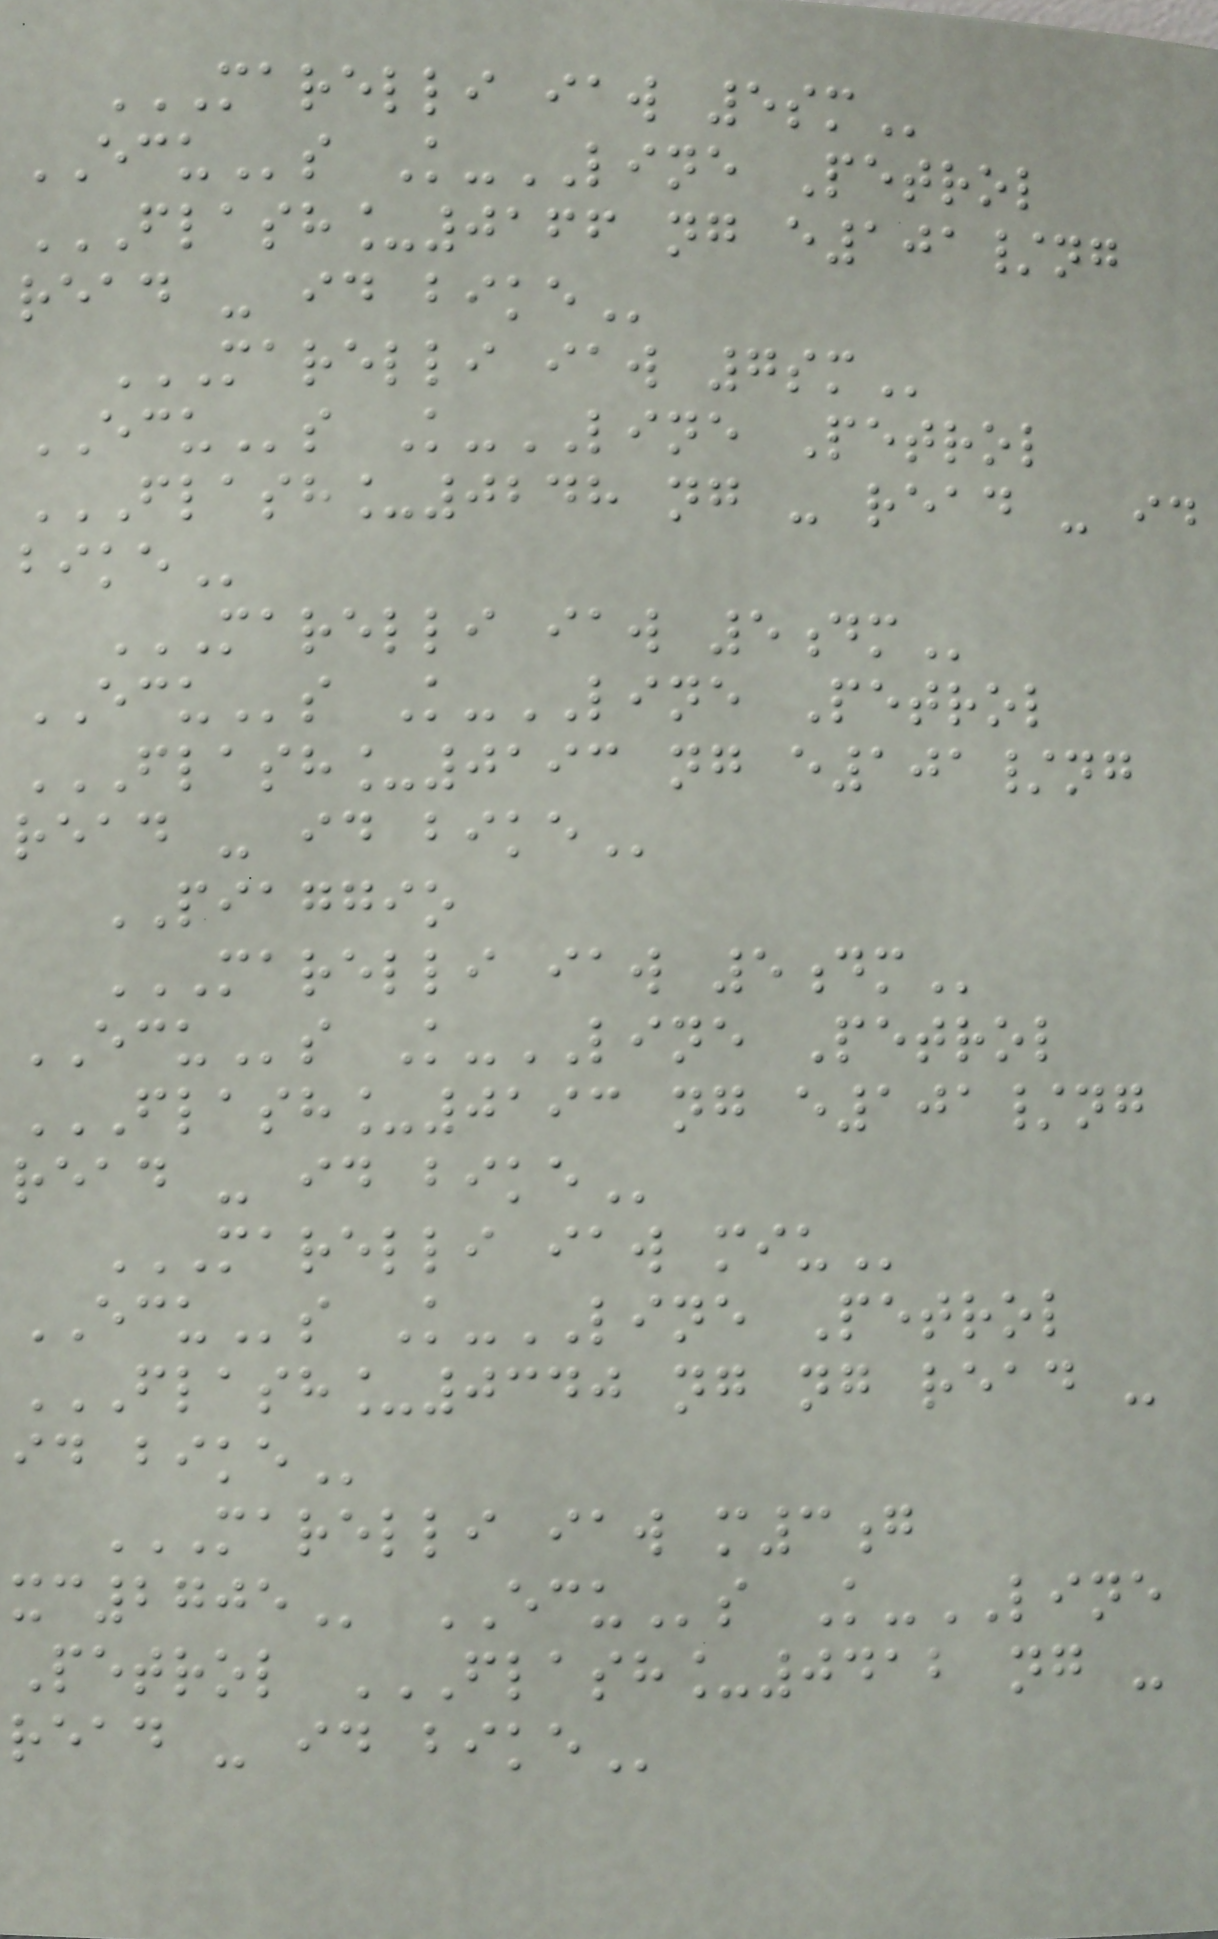MARELLI IAW 5SM
ECUs K-LINE Petrol
FLASH_0166 NG E101/NG
READ - ID BIKE
MARELLI IAW 7SM
ECUs K-LINE Petrol
FLASH_0248 NG - READ - ID
BIKE
MARELLI IAW 5DM
ECUs K-LINE Petrol
FLASH_0193 NG E101/NG
READ - ID BIKE
PIAGGIO
MARELLI IAW 5DM
ECUs K-LINE Petrol
FLASH_0193 NG E101/NG
READ - ID BIKE
MARELLI IAW MIU
ECUs K-LINE Petrol
FLASH_0340 NG NG READ -
ID BIKE
MARELLI IAW M3G
XC2705 ECUs K-LINE
Petrol FLASH_0412 NG -
READ - ID BIKE
